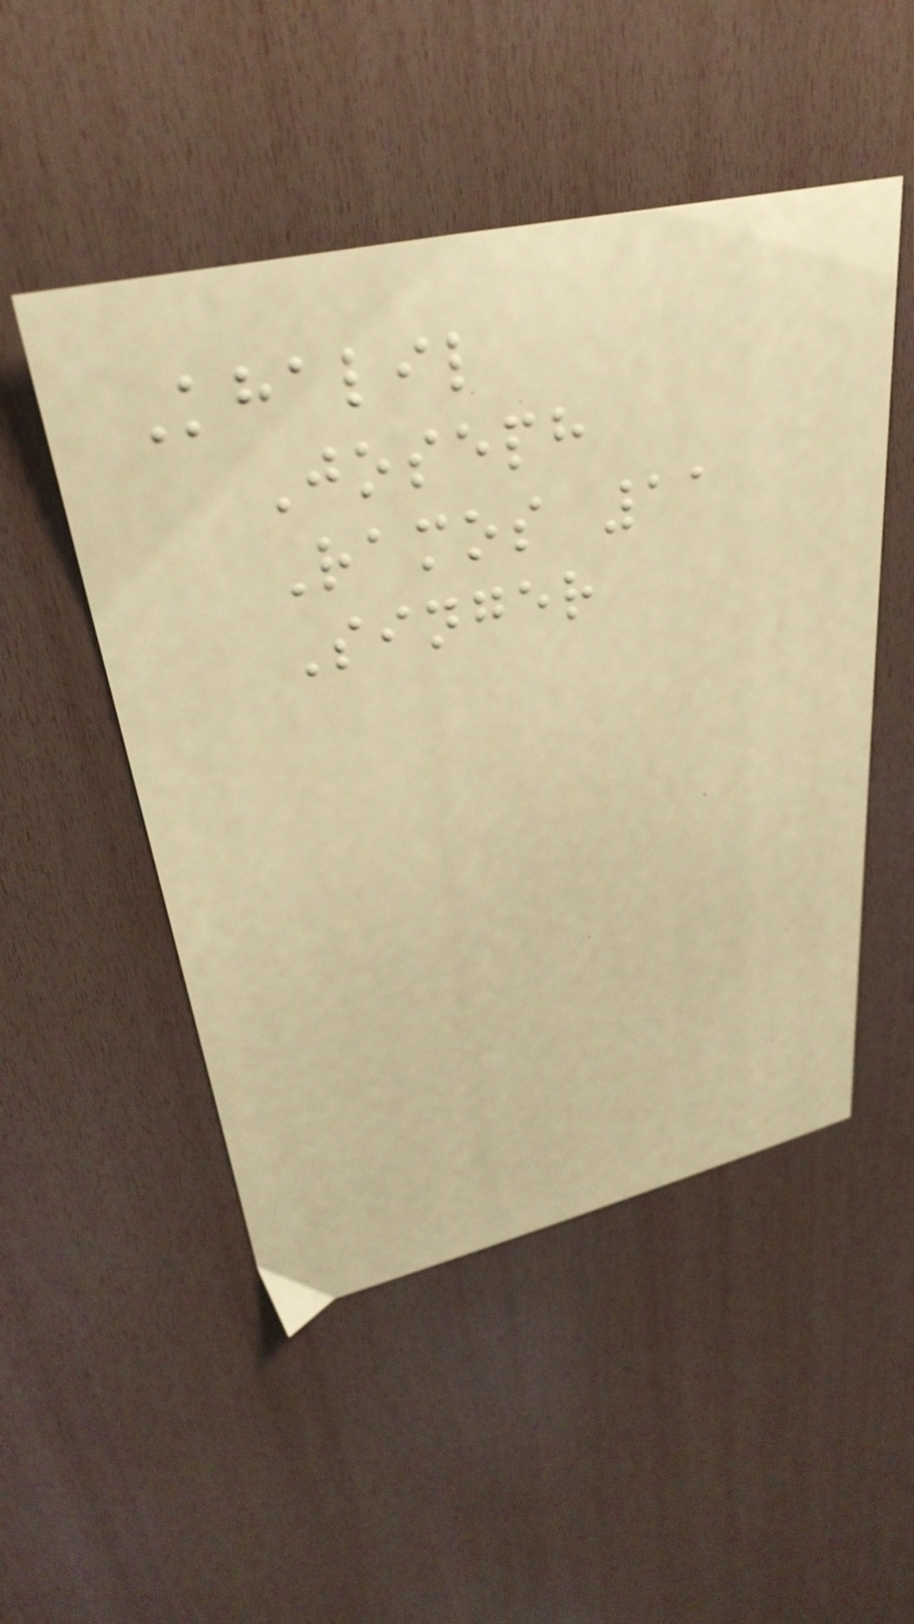Khalil
Joseph
Ramos 11
Singer
